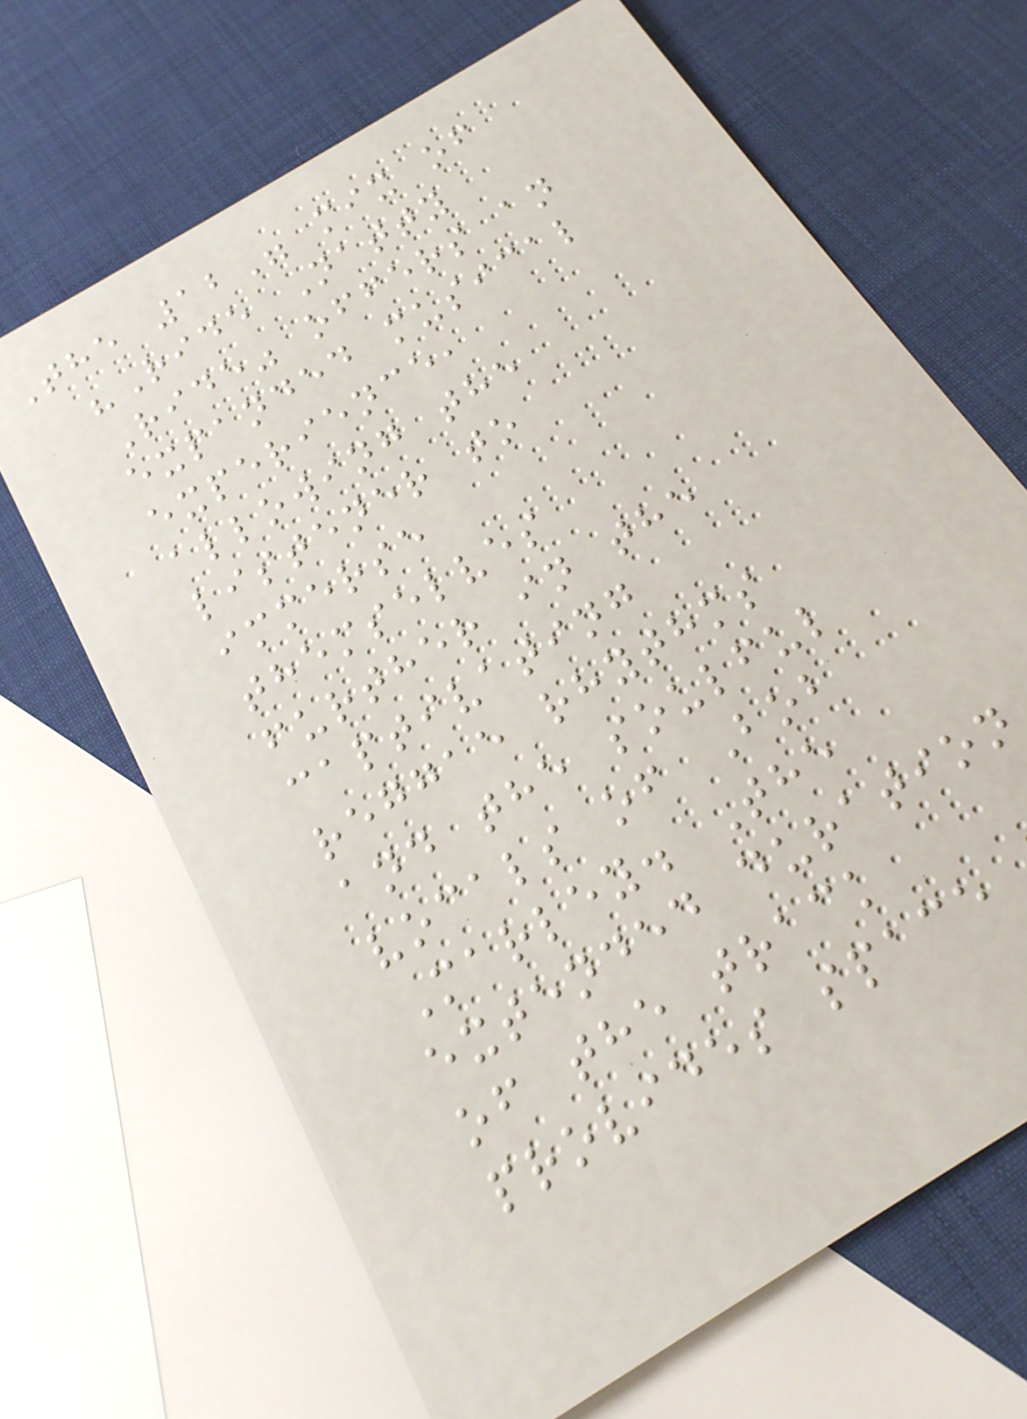The 12" mix of
"Ride Natty
Ride" offers an
expanded musical
experience,
allowing the
listener to
immerse
themselves
further in the
captivating
reggae rhythms
and the soulful
vocals of Bob
Marley. The
extended duration
of the track
provides space
